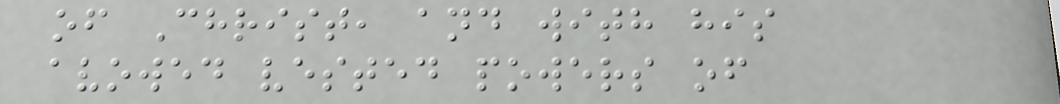of Christ, and with his
avowed vested powers of
